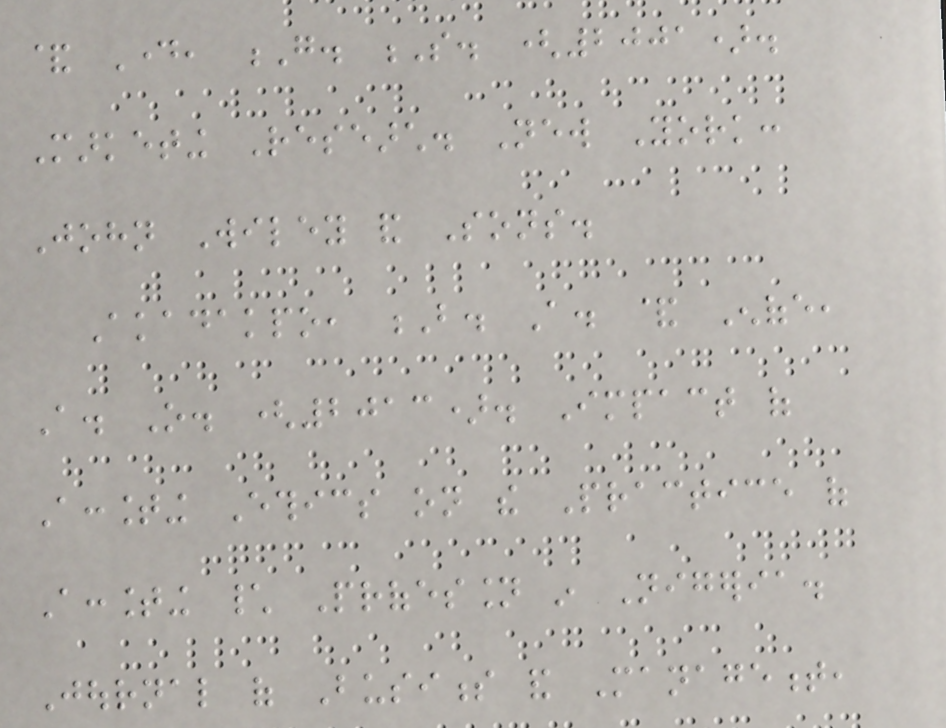& Day, G. S. (2001).
Marketing Research. New York:
John Wiley and Sons.
Akadakpo, B. A. & Enofe,
A. O. (2013). Impact of
Accounting Ethics on the Practice of
Accounting \ Profession in Nigeria.
Journal of Business and Management,
